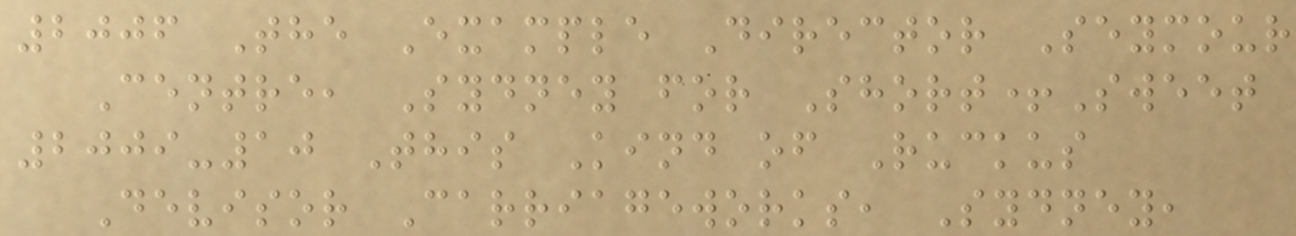2006 The Example Director Seymour
Centre, Sydney for Short+Sweet
2009-10 This Kind of Ruckus
Devisor Carriageworks, Sydney,
